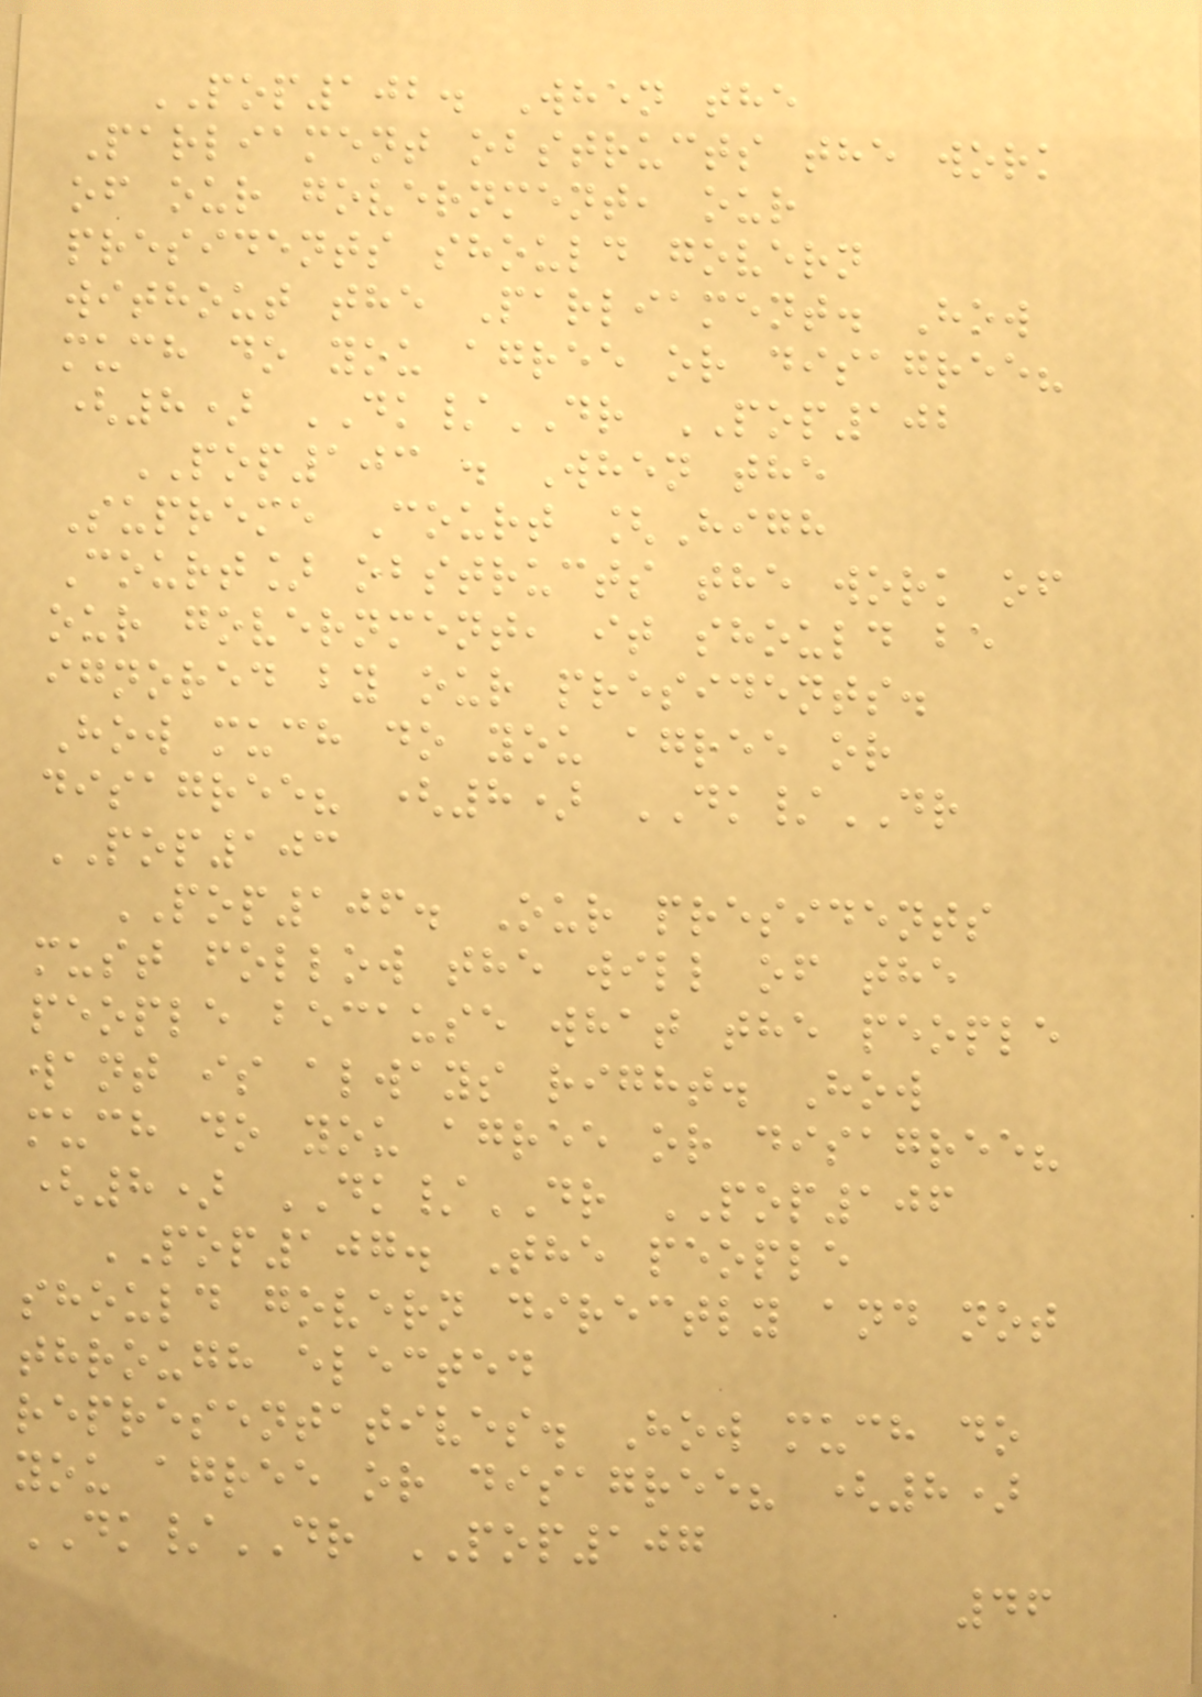POP102. When the
Parliament obstructs the work
of our government, our
presidents should govern
without the Parliament. How
much do you agree or disagree?
(8) DK/DR POP102
POP103 . When the
Supreme Court [High
Court] obstructs the work of
our government, it should be
ignored by our presidents.
How much do you agree or
disagree? (8) DK/DR
POP103
POP106. Our presidents
must follow the will of the
people because what the people
want is always right. How
much do you agree or disagree?
(8) DK/DR POP106
POP107. The people
should govern directly and not
through elected
representatives. How much do
you agree or disagree? (8)
DK/DR POP107
46
